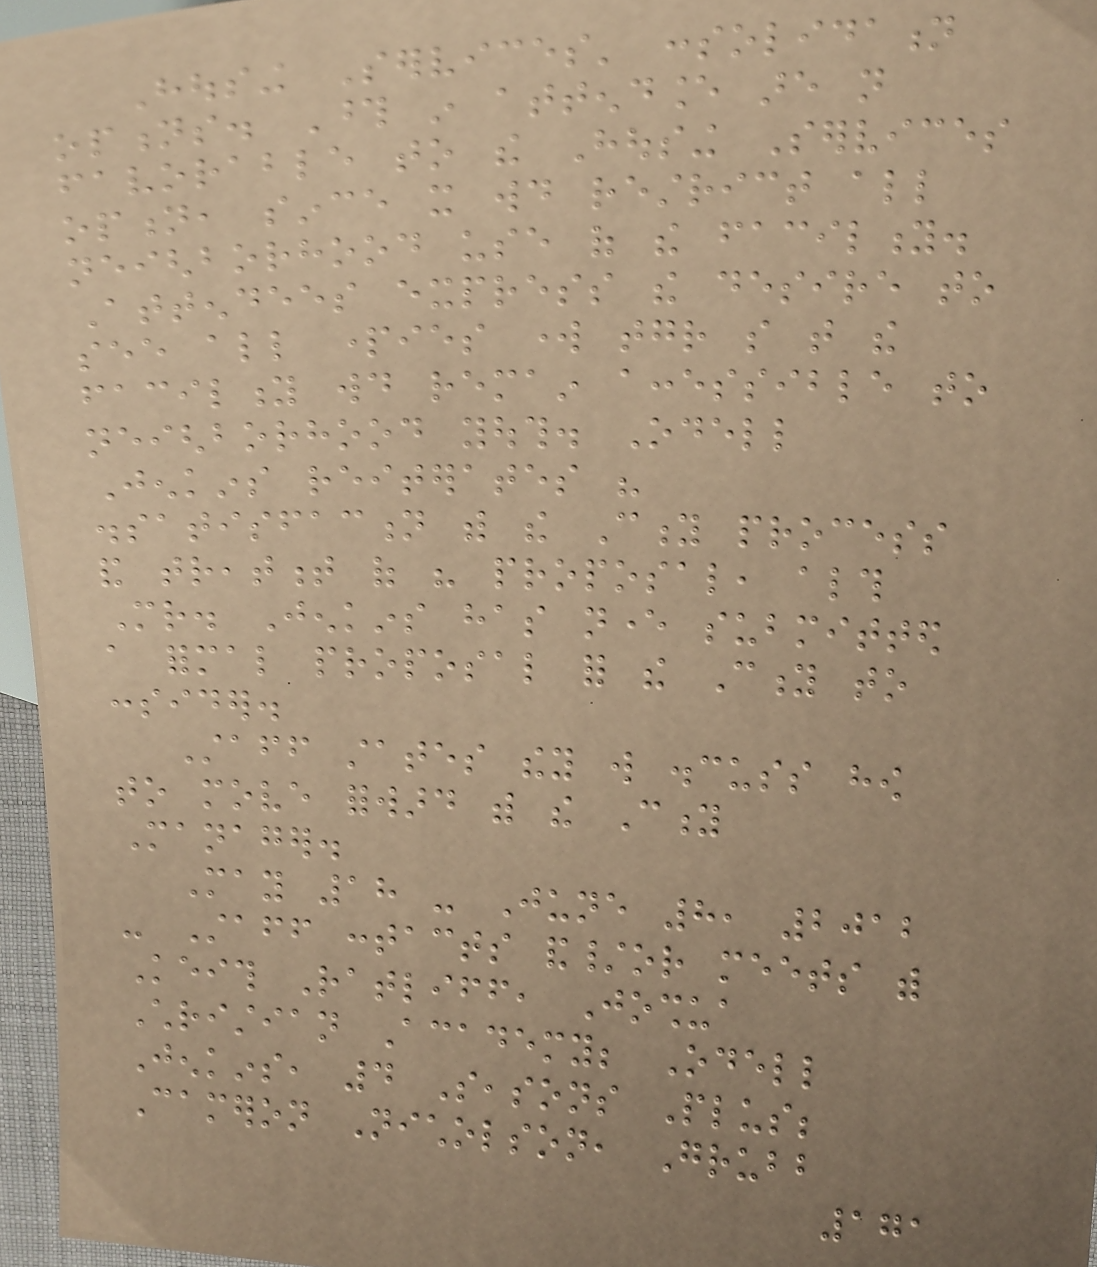Housing Services' consolidation
options. Those in attendance are not
favorable to the Housing Services
option, since it would restrict all
neighborhood use of the facility.
Attendees express the desire to
see all parties work together so that the
facility would remain accessible to
neighborhood youth. Odell
Jenkins reiterates his
dissatisfaction with the City process
and treatment of his proposal, although
Mr. Jenkins has never submitted
a formal proposal for the City to
consider.
Staff states they will discuss how
to move forward with the City
Manager.
May 18 - June 8, 2012
- Staff contacts and/or meets with
Keith Ratliff, Joshua
Christian Academy; Odell
Jenkins, 4 Seasons Plus;
Cameron Nicholson, Grubb
171
